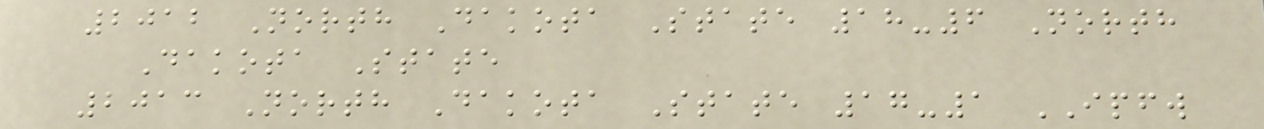2012 North Dakota State 18-6 North
Dakota State
2013 North Dakota State 17-1 IPFW
